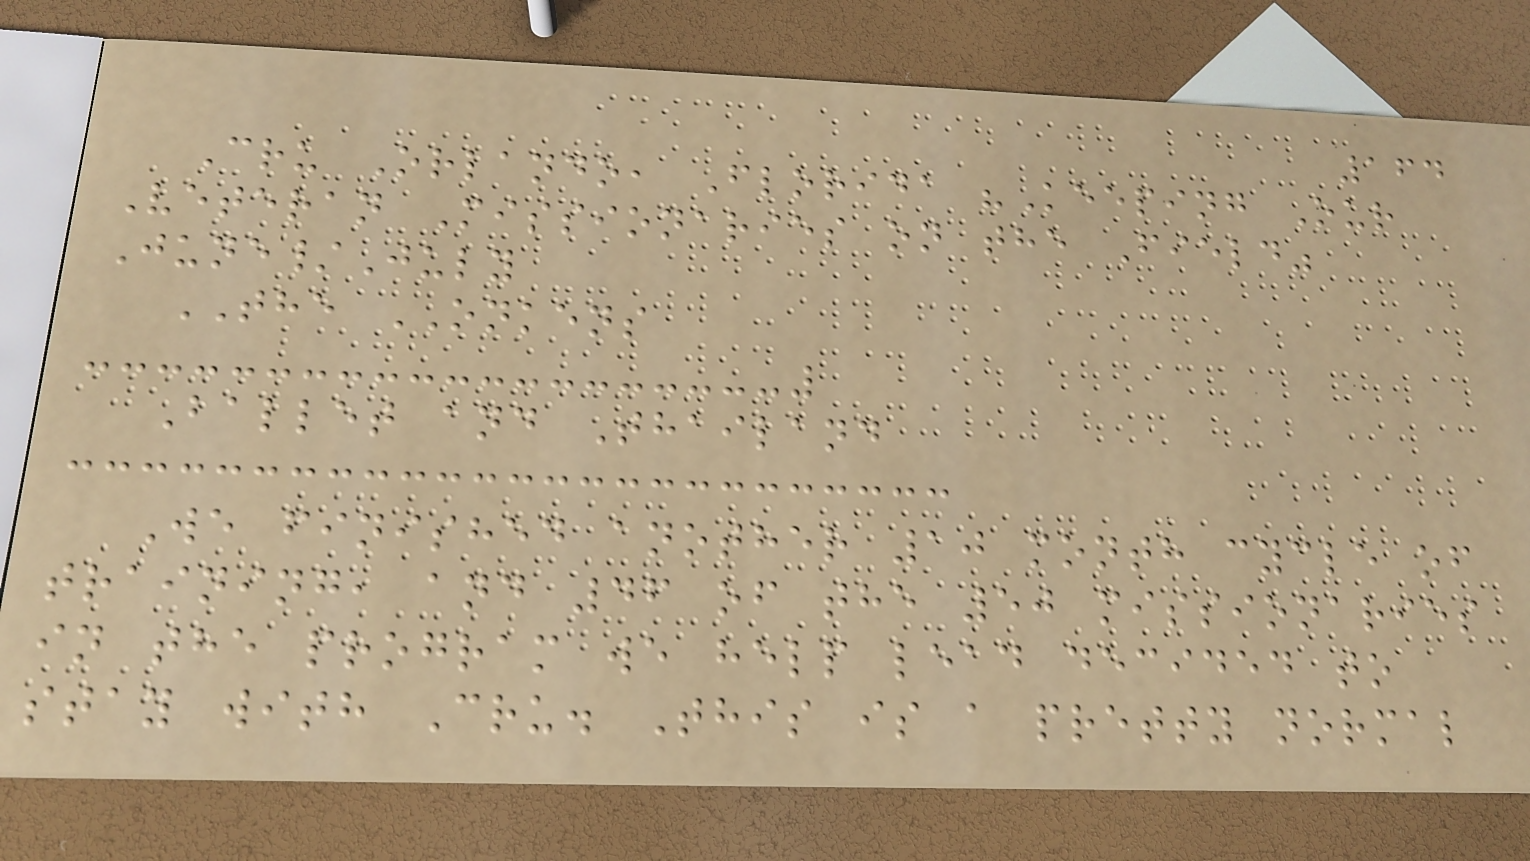164
Cru Orlando, Florida "Keeping Our
Veteran Missionaries on the Field"
June/July
THE ONKENS
Ballet and Thailand
We finished another 10 month cycle of
training, and 46 of the 50 missionaries
in the program we help lead decided to
stay with Cru. This is a pretty normal
